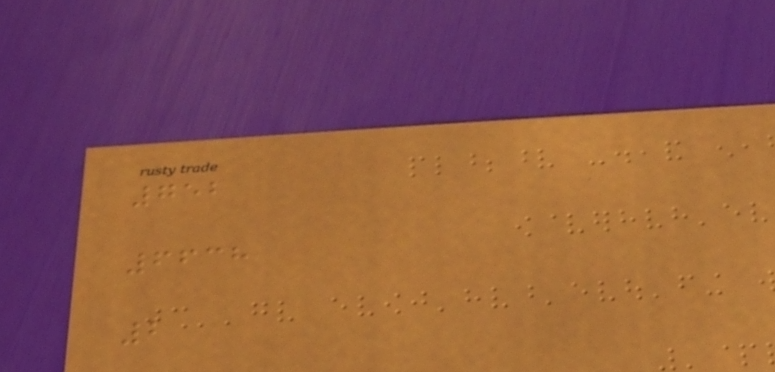752
6638
2
